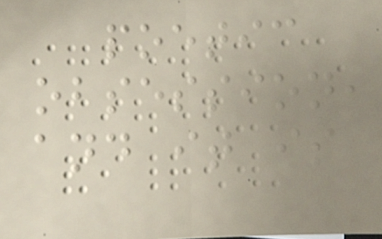poetic
obsession,
and it is
